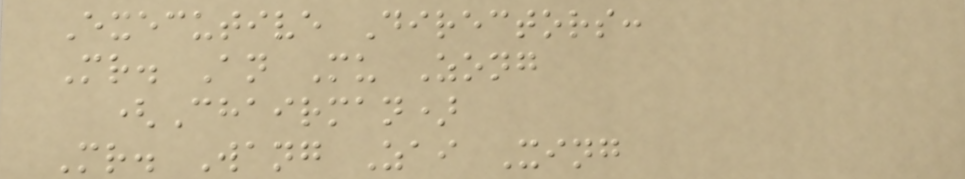Executive Directors:
Mr. An Mu Zong
(Chairman)
Mr. Wang Zai Xing
